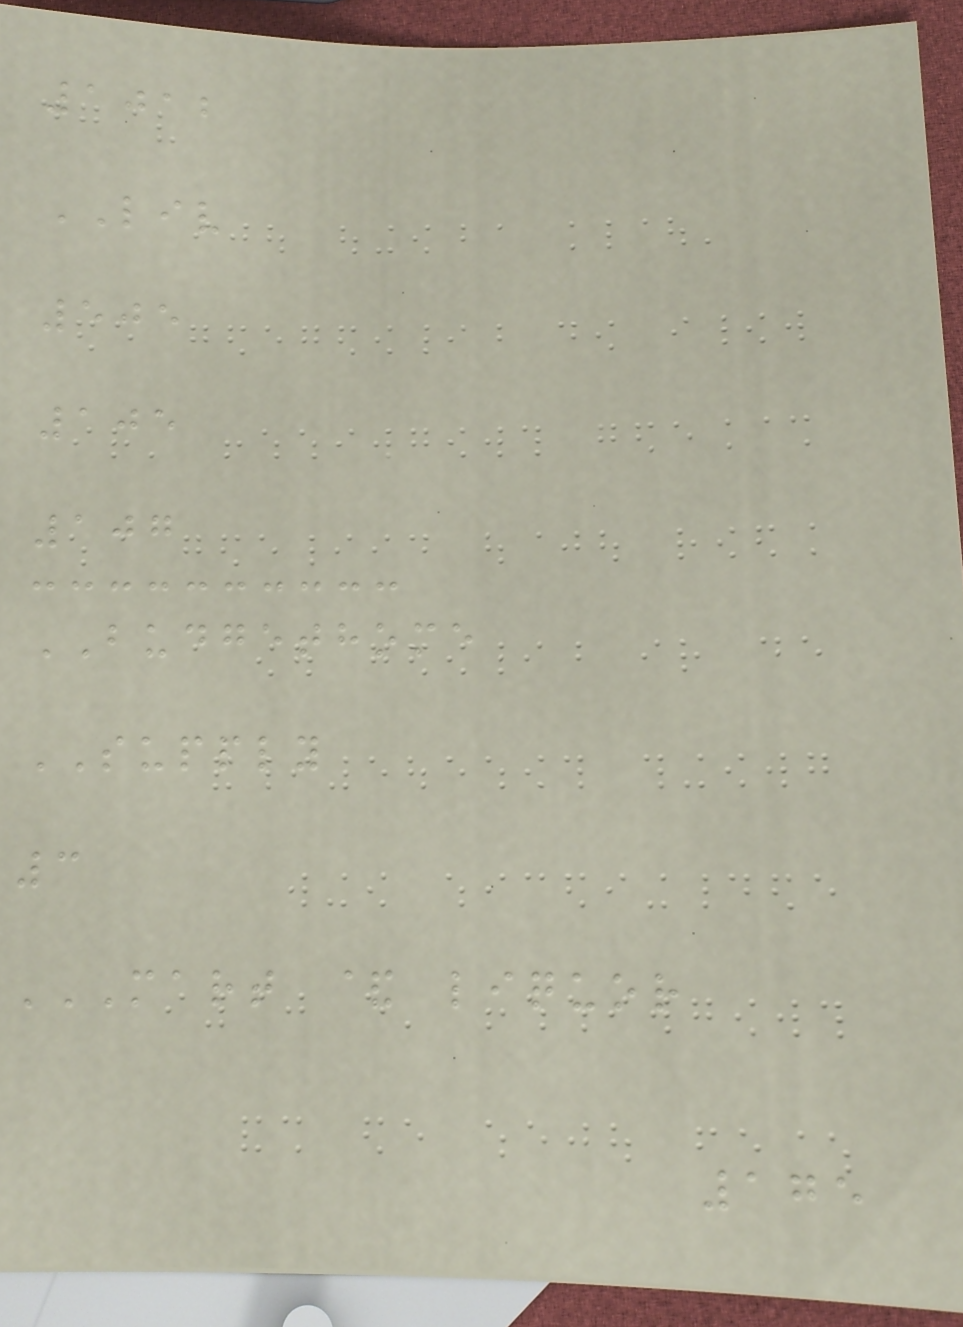1012
LIV
505
105
107
BUDGETHOME
SUPPLY
3
MART & LIQUOR
175
